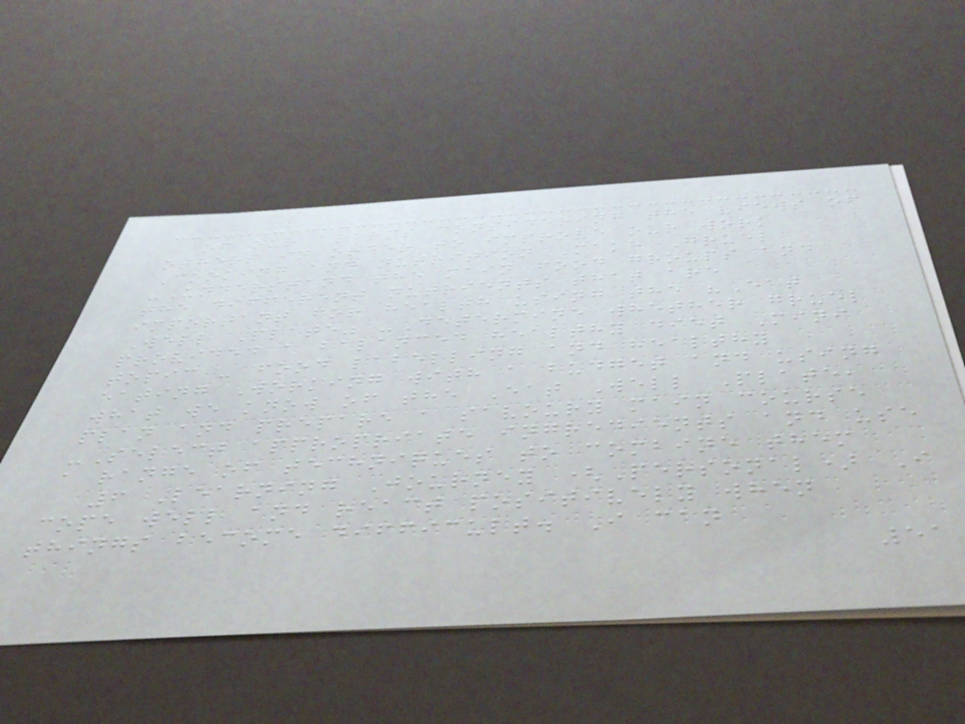of our alarms considering the views of
others in order to improve our work
Cooking and nutrition Make Gruel
-Understand the main food groups and
the different nutrients that are
important for health using the "Eat
Well Plate" -Determine whether gruel
provided a balanced healthy diet Mini
topic - food labelling and healthy
eating Working with a budget and using
what we know of the Eat Well Plate,
plan and prepare a savoury main course
-Select appropriate ingredients and use
a range of techniques to combine them
6 Learning Journey (Personal) I
cope well and react positively when
things become difficult. I can
51
